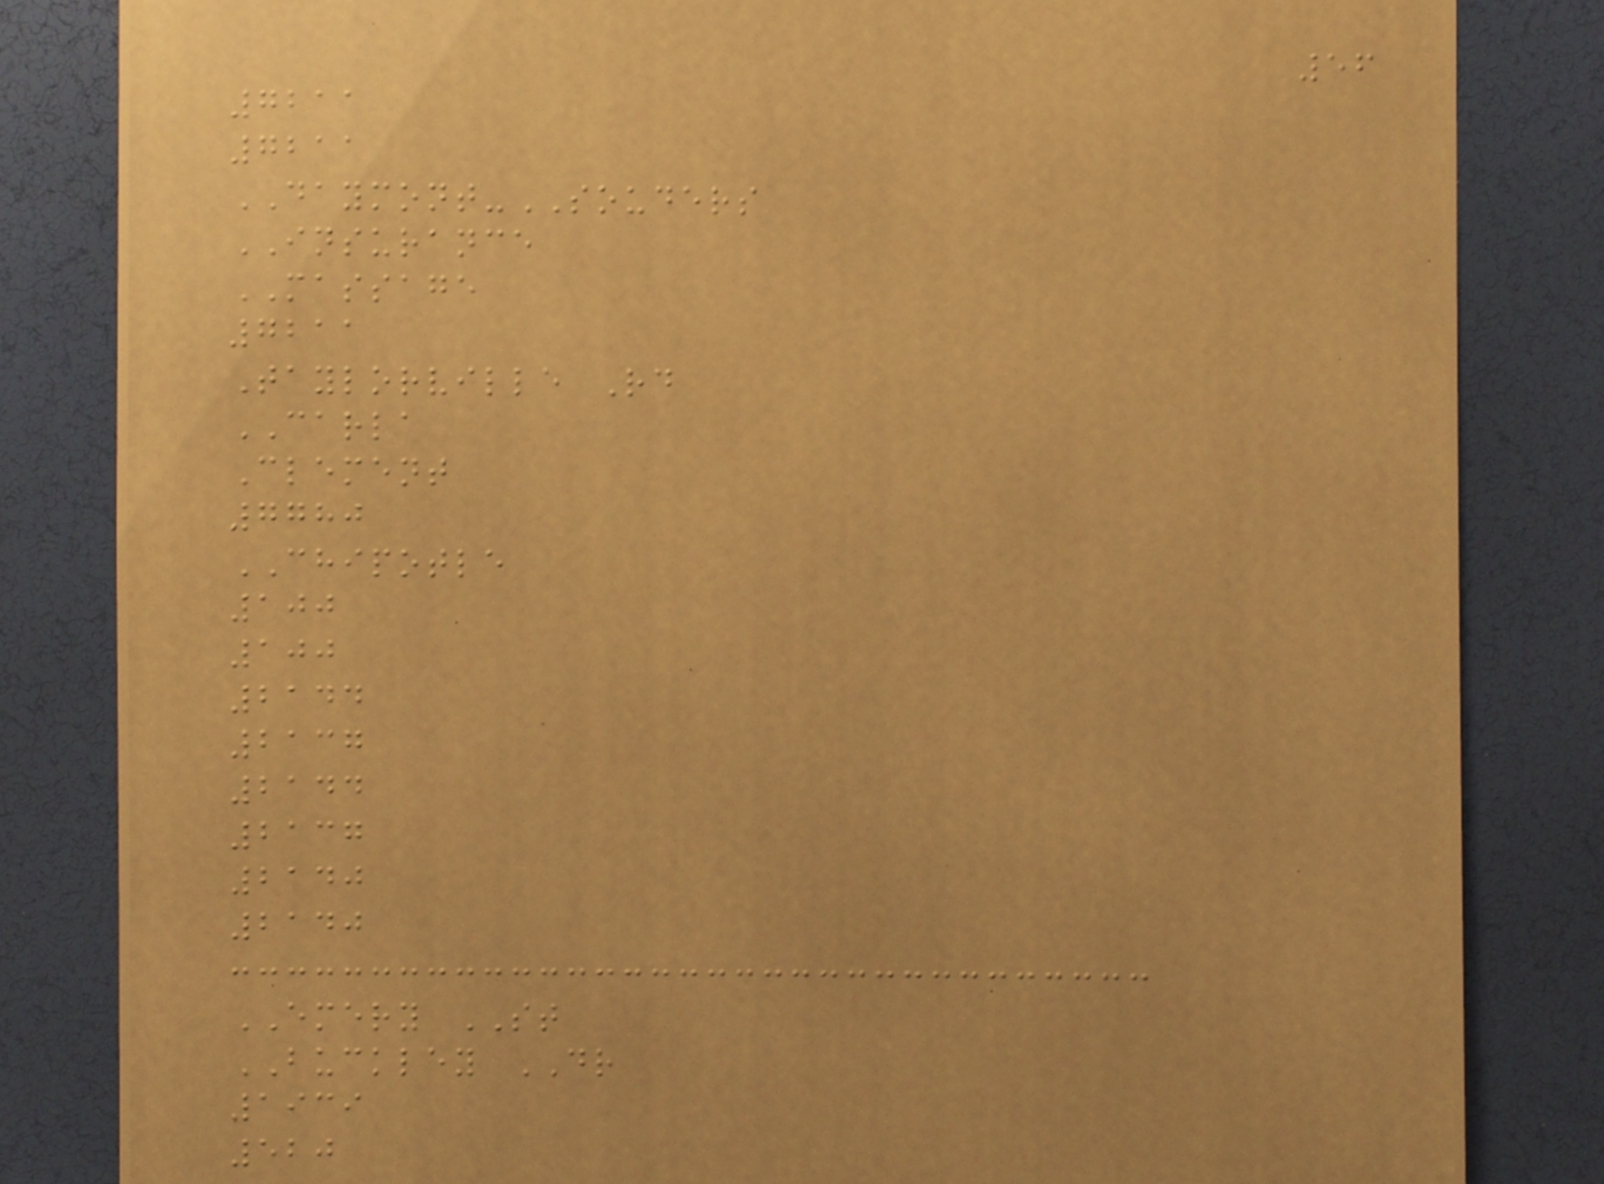56
7211
7211
DAYMONT-SOUDERS
INSURANCE
MASSAGE
7211
Taylorville Rd
CARLA
Clement
7780
CHIPOTLE
100
100
2144
2137
2144
2137
2140
2140
EMERY ST
BUCKLEY DR
1939
520
